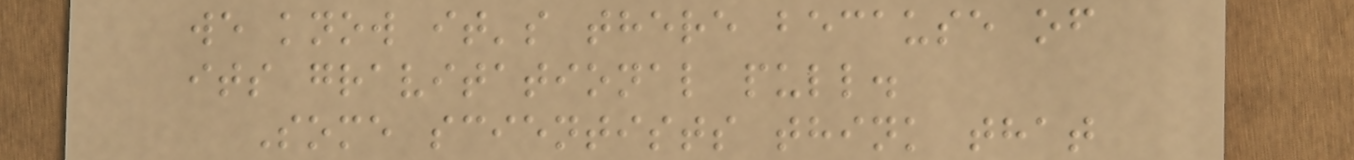we know it's there because of
its gravitational pull.
Some scientists think that
